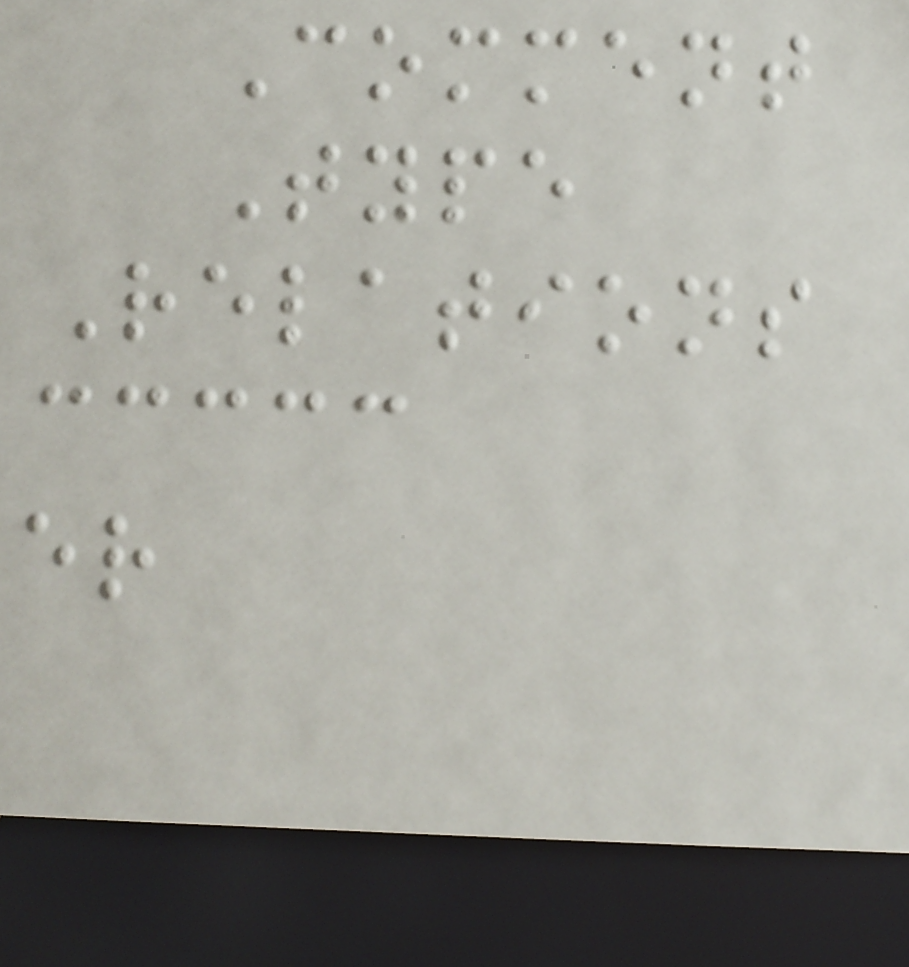Comment
Type
Relations
er
